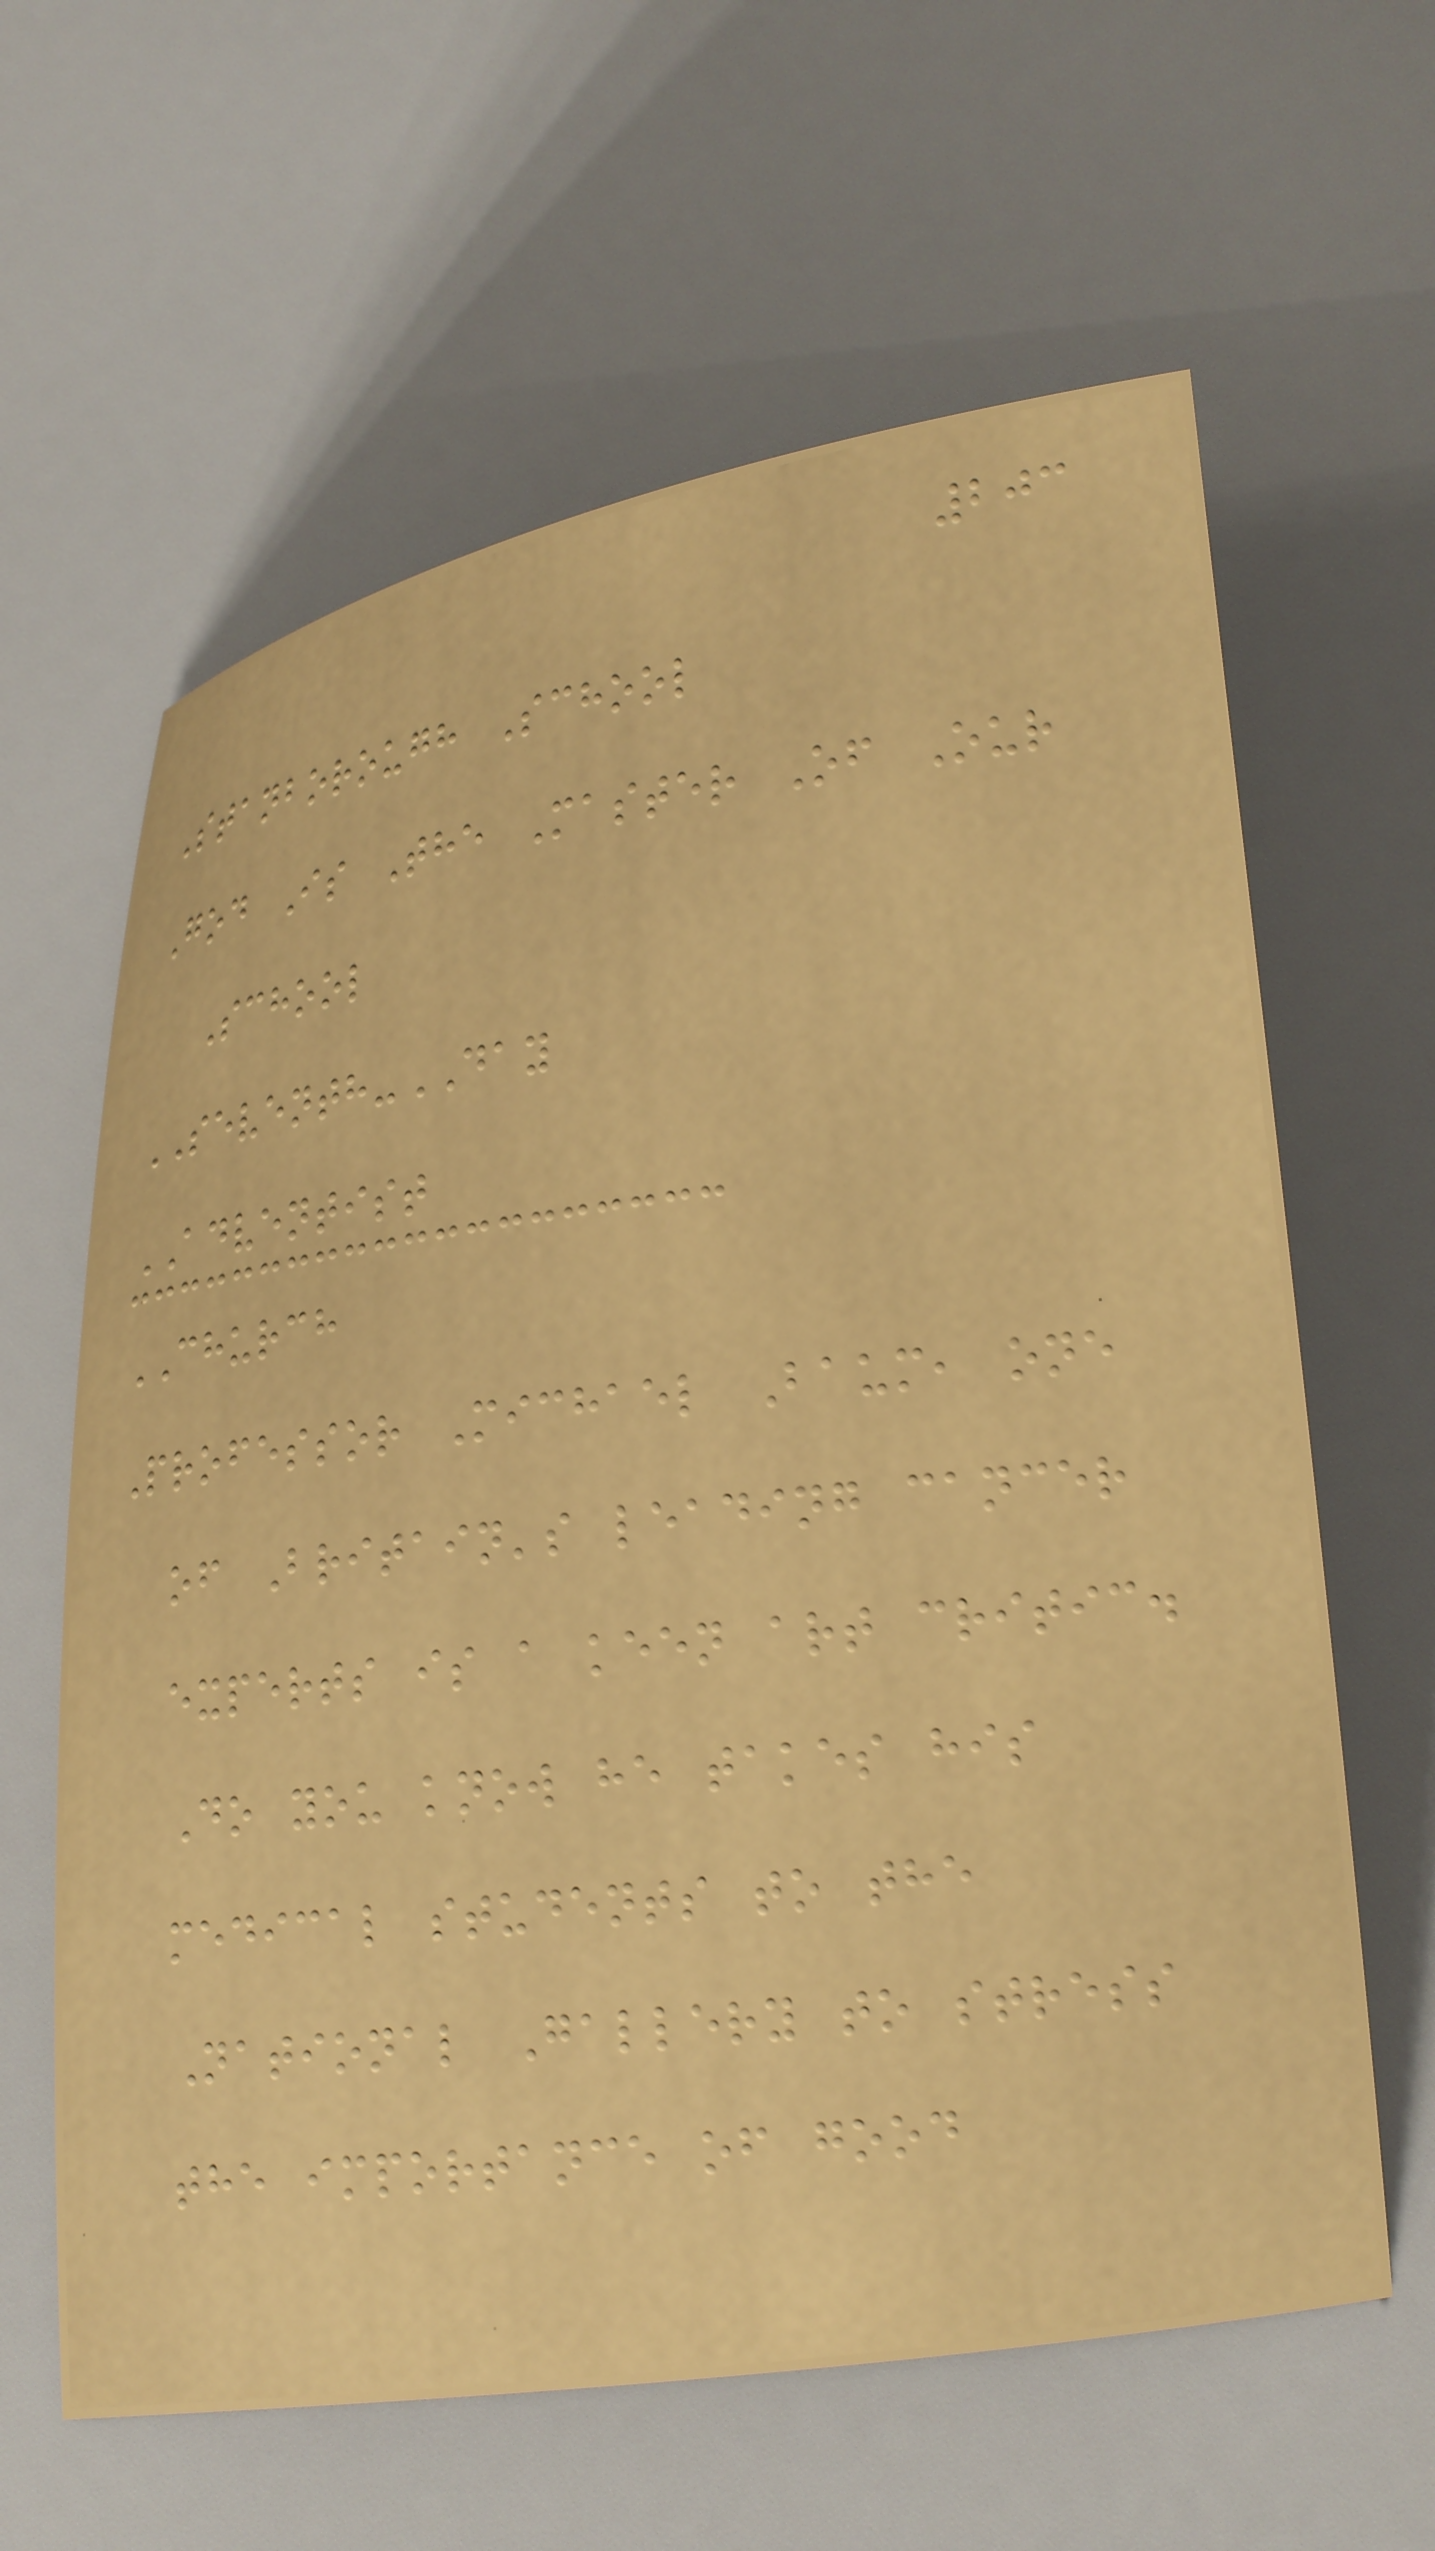203
Stanborough School
God Is The Master Of Our
School
SEVENTH-DAY
ADVENTIST
CHURCH
Professor Michael Baum, one
of Britain's leading cancer
experts is a keen art critic.
Do you know he takes his
medical students to the
National Gallery to stress
the importance of good
